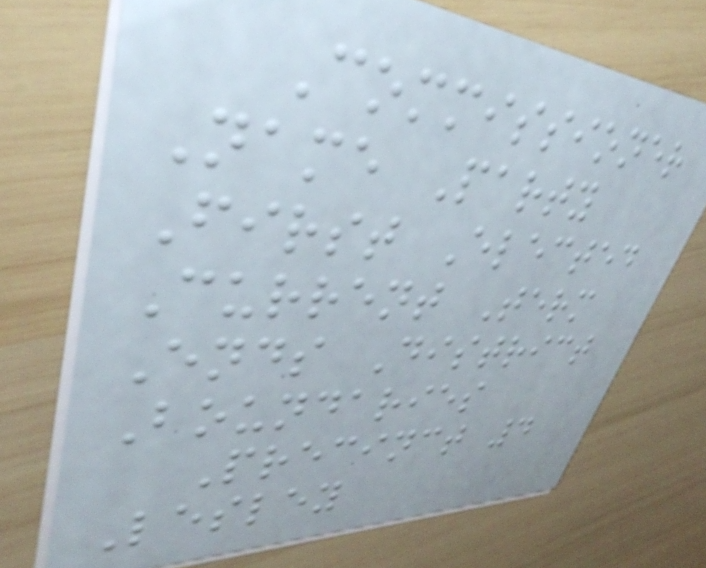Commissioner
Name Party
First Elected
Current Term
Ends District
Boundaries
Precinct 4
Lesley
